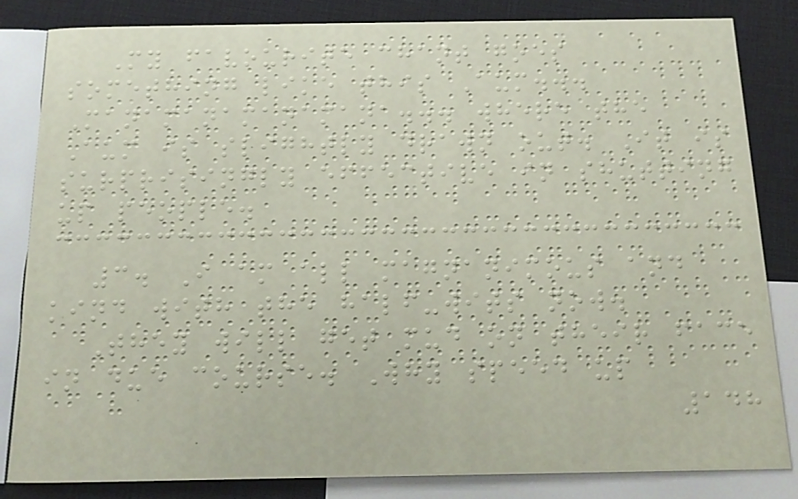My favourite chant goes
something like this Aum...
Manamanamanamana... where the
Aum is slightly drawn out. It is
surprisingly effective in shutting
up people.
3. I am all magnanimous and
kind with the half-wits now.
They will get mud on their face
in due course. Why speed up
148
